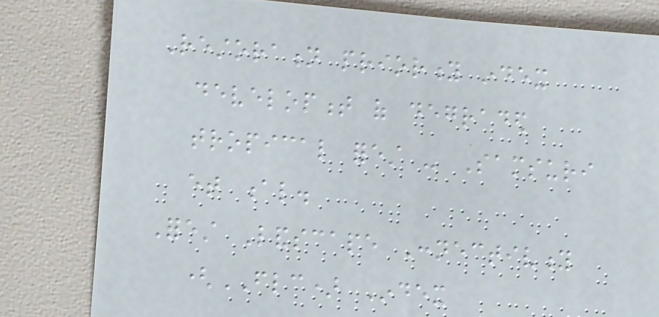Restoration priority index
development of degraded
tropical forest - Samsuri
et al.
Forest Landscape Connectivity
(FLC) Index
